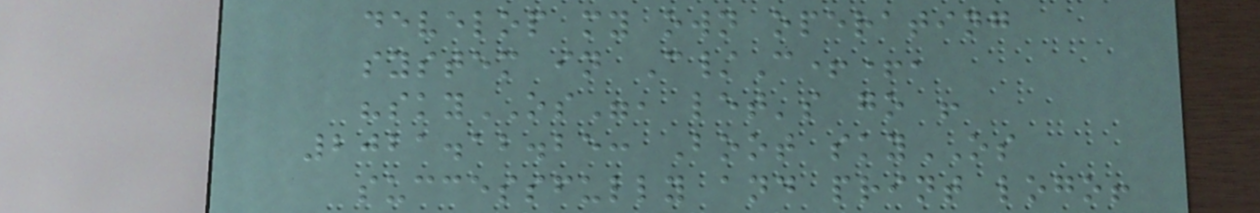develop my own operating
system in C/C++,
"skyOS", let's go !
2021.12.25: Boot skyOS
successfully and print logo!
